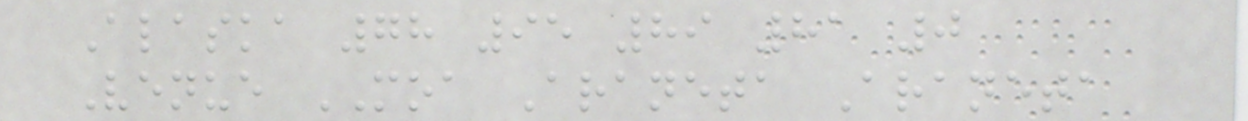Alaska 78 95 89 81 0
Venue MOA Araneta Araneta
